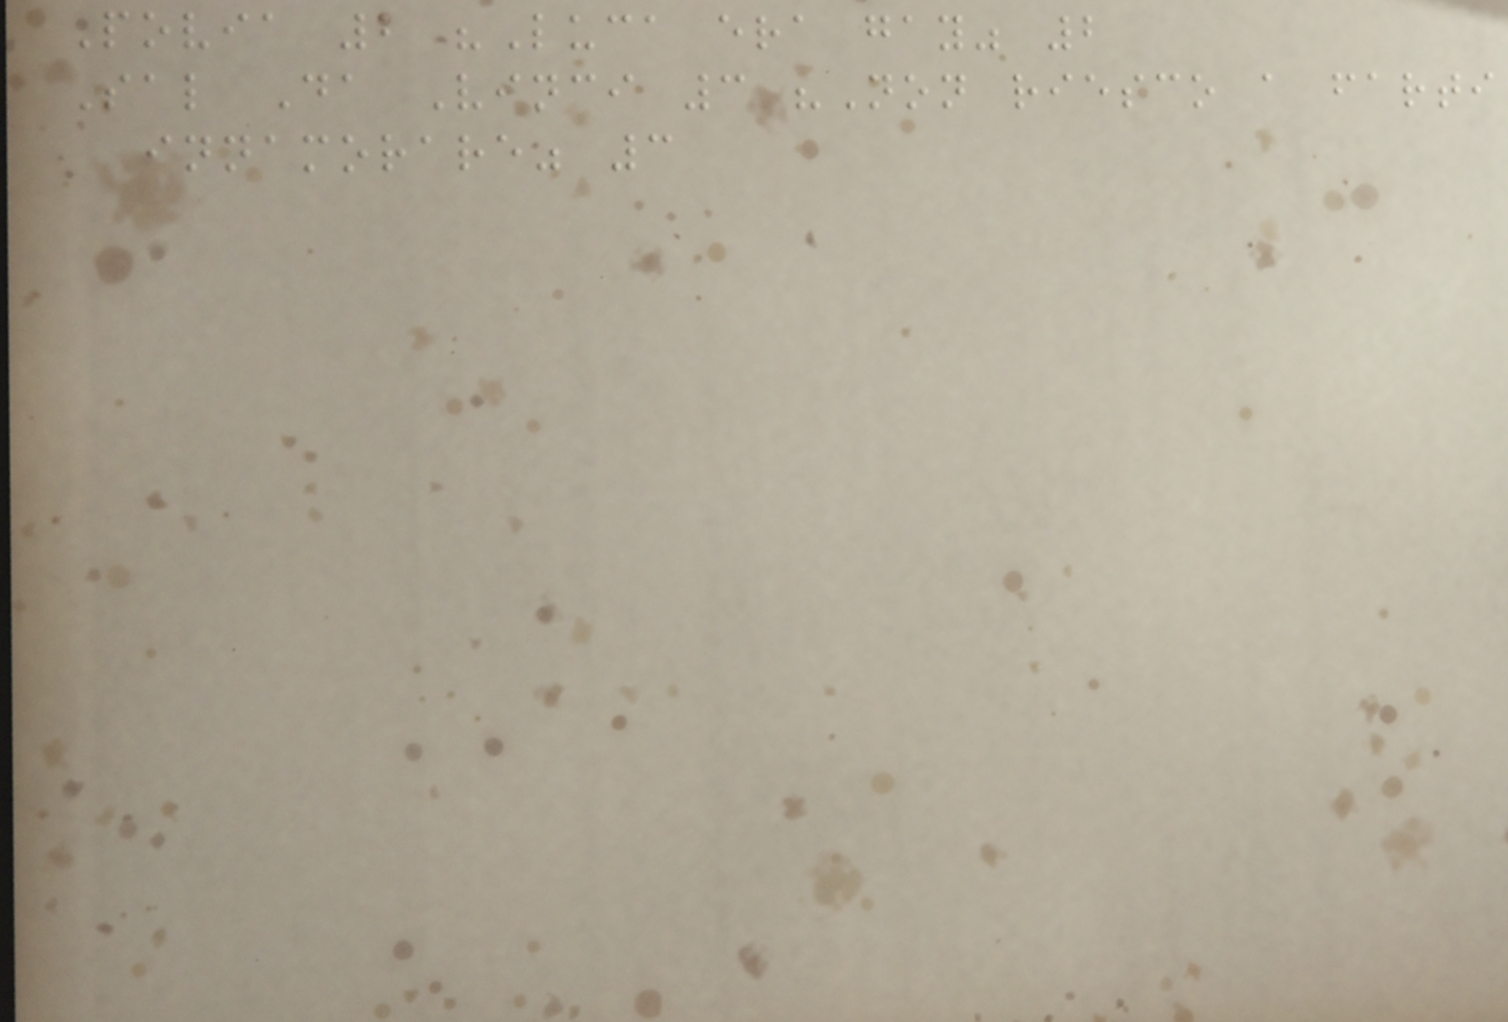Povia 2 "Luca era gay" 2
Sal Da Vinci 3 "Non riesco a farti
innamorare" 3
